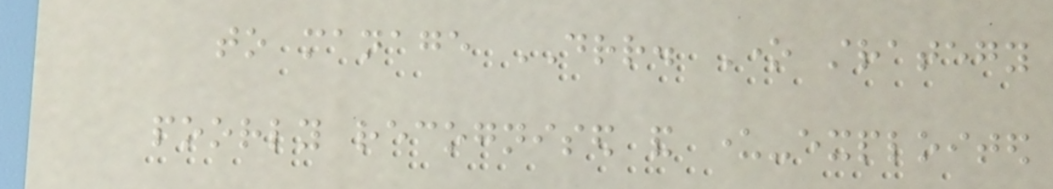to manage DRR. One strategy
poorly recognised and under-exploited
